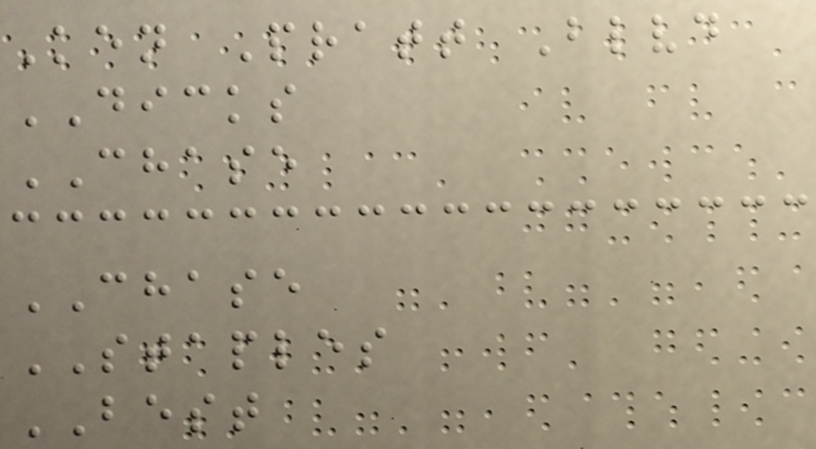Ken Pratt Blvd
DICKS
CHASE
CHASE
STAPLES
BEST
